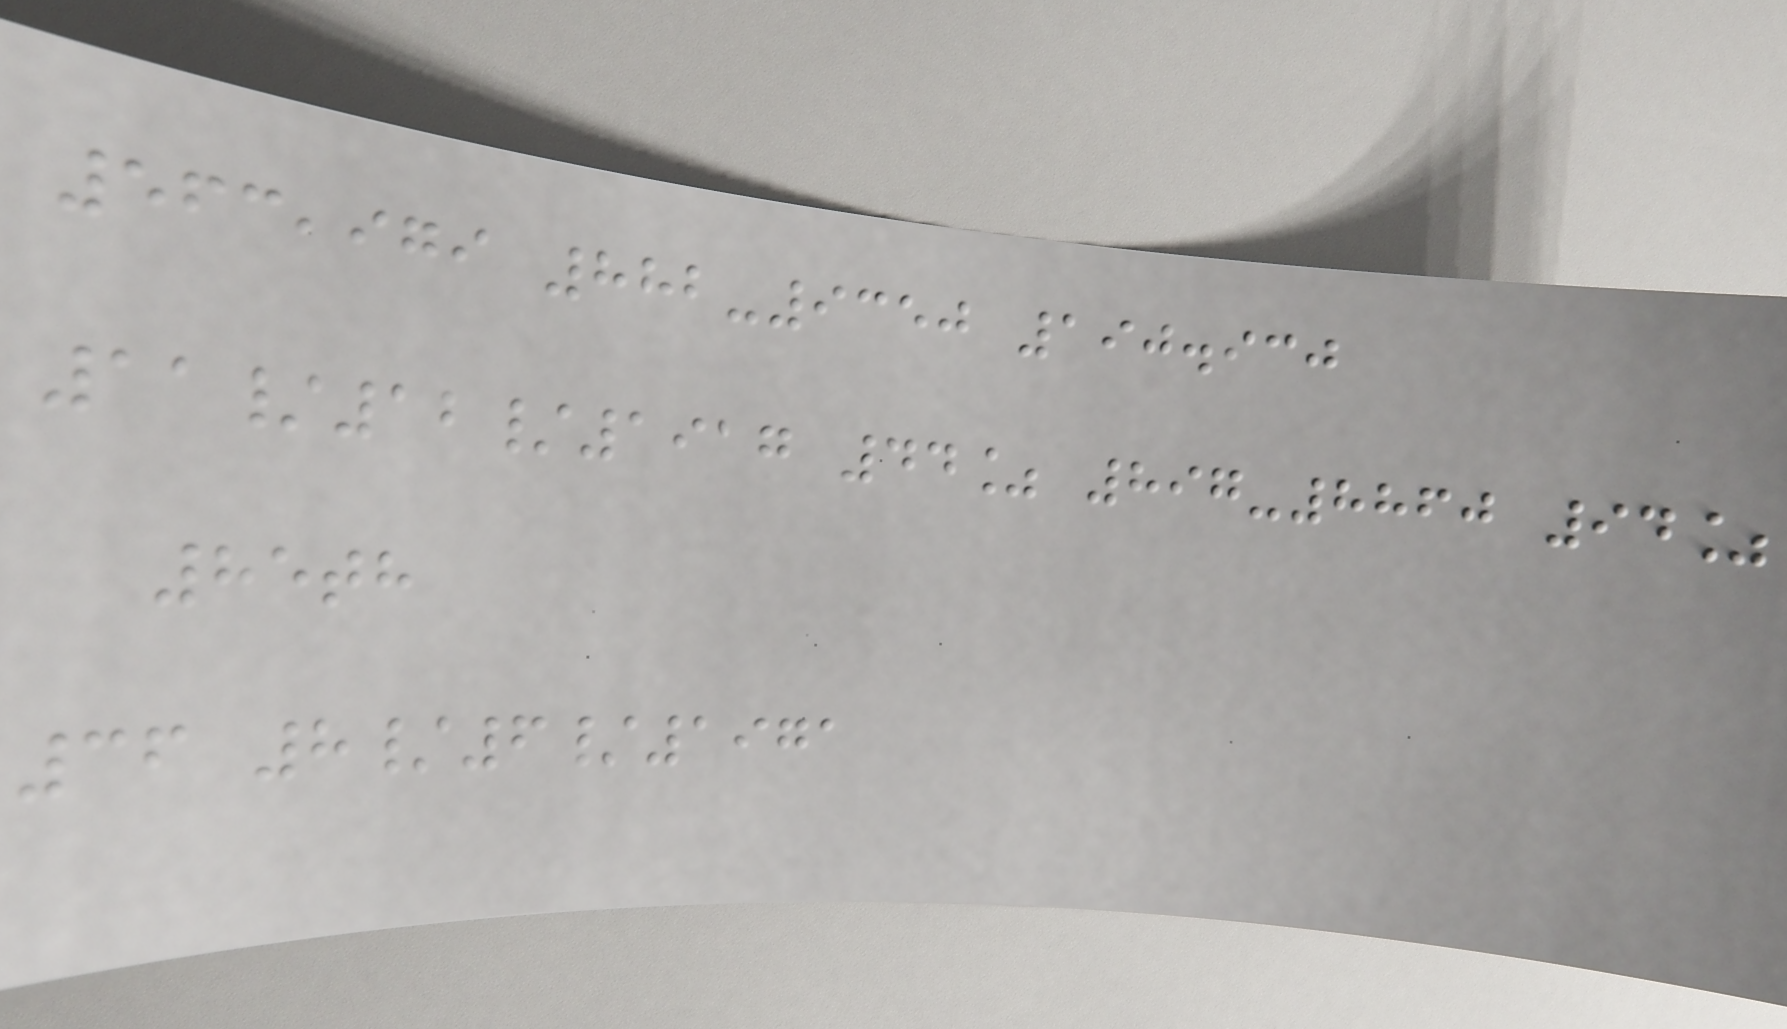563,979 882-9350 190.930
11/12/1917 44% 897-8860 94%
85th
36 8/6/1971
